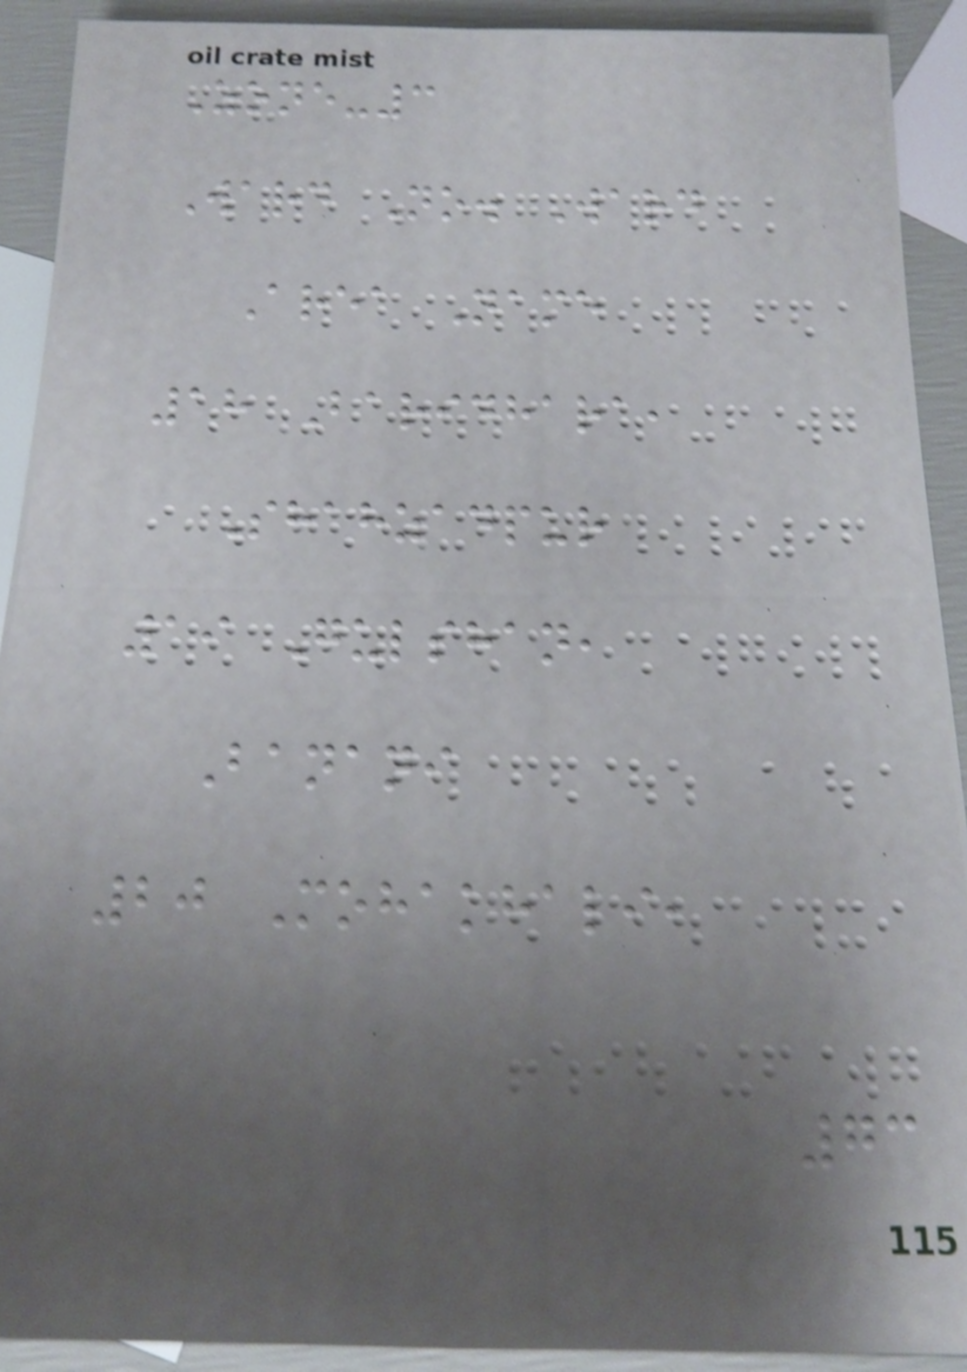Zone-3
Ward No. Ward
Area Name
18 Baridhara,
Shahzadpur
19 Gulshan,
Banani
20 Mohakhali,
73
